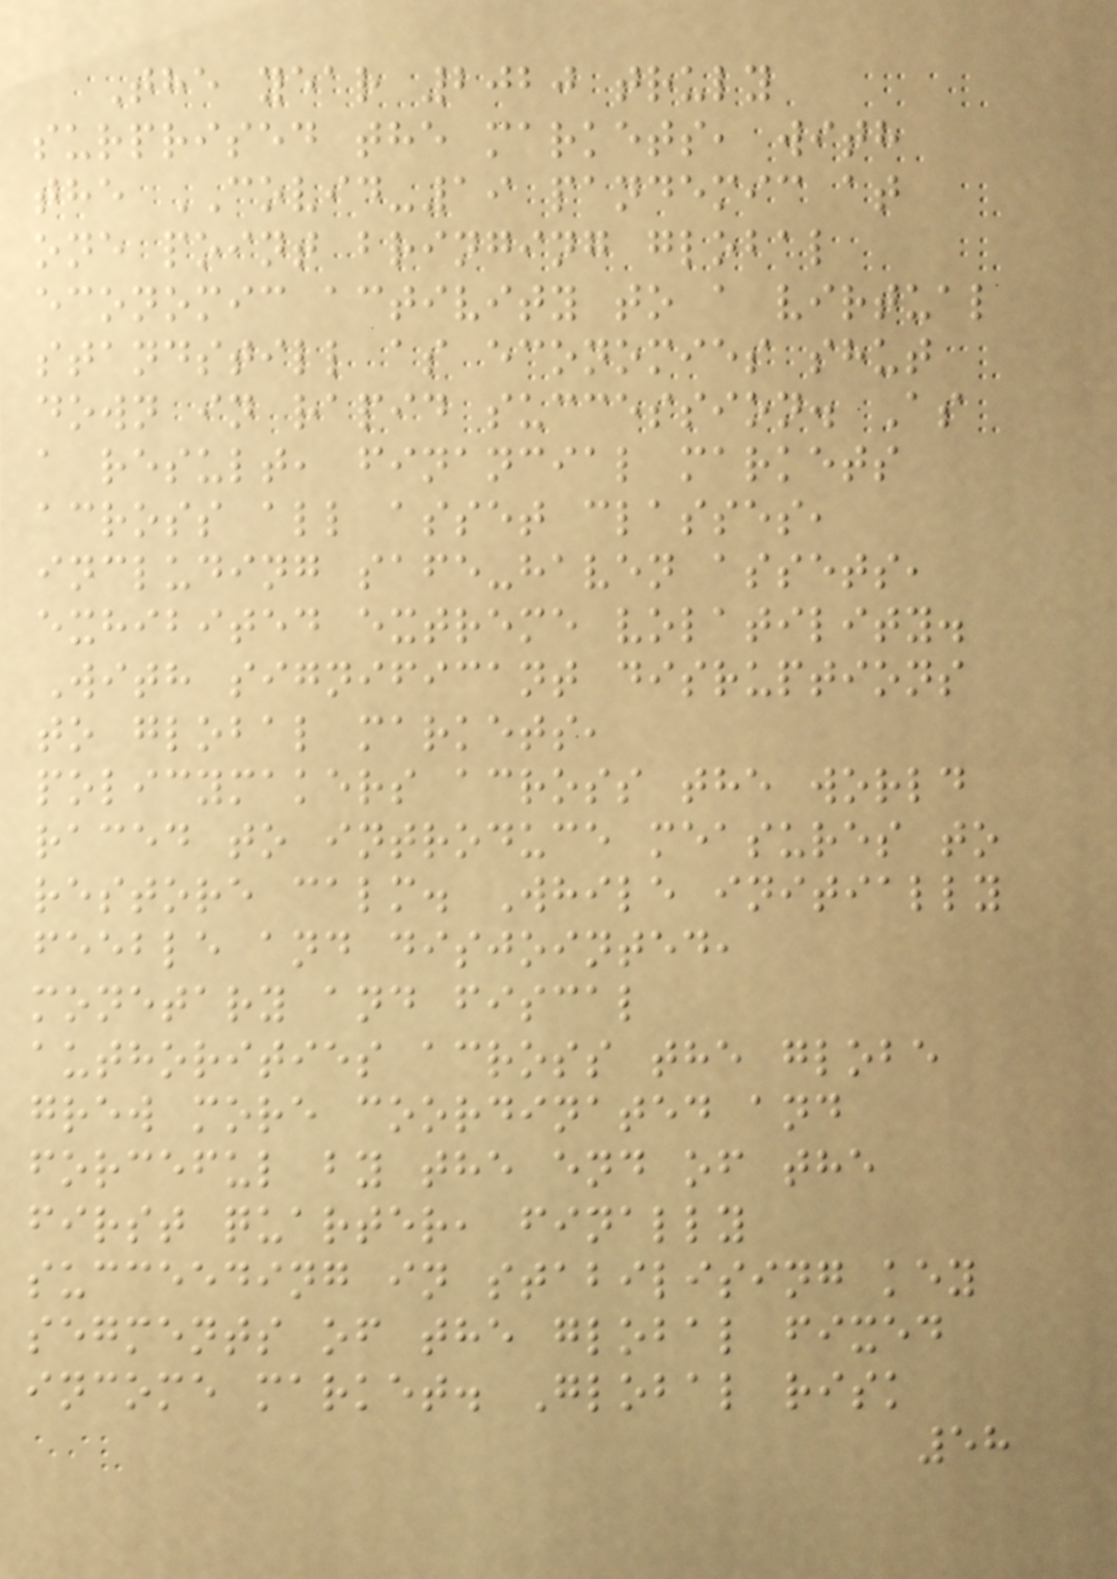The year 2020 truly
surprised the markets, with
the COVID-19 pandemic at
one point bringing global
economic activity to a virtual
standstill as economies shut
down in rapid succession. As
a result, financial markets
across all asset classes,
including safe-haven assets,
exhibited extreme volatility.
With significant disruptions
to global markets,
policymakers across the world
raced to introduce measures to
restore calm. While initially
feeble and disjointed,
monetary and fiscal
authorities across the globe
grew more coordinated and
forceful by the end of the
first quarter, finally
succeeding in stabilising key
segments of the global fixed
income market. Global risk
58
